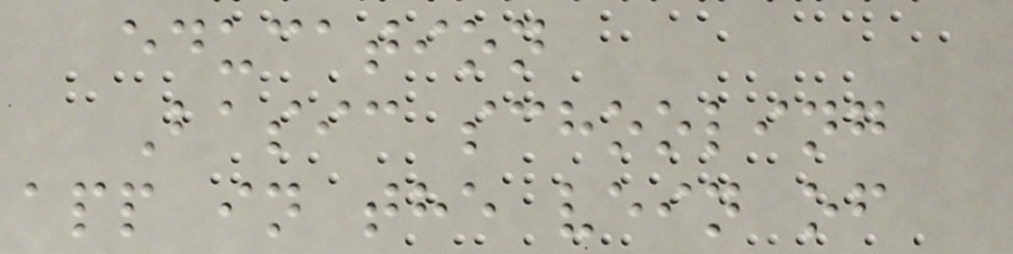education
Basic schooling
app in the vein of
